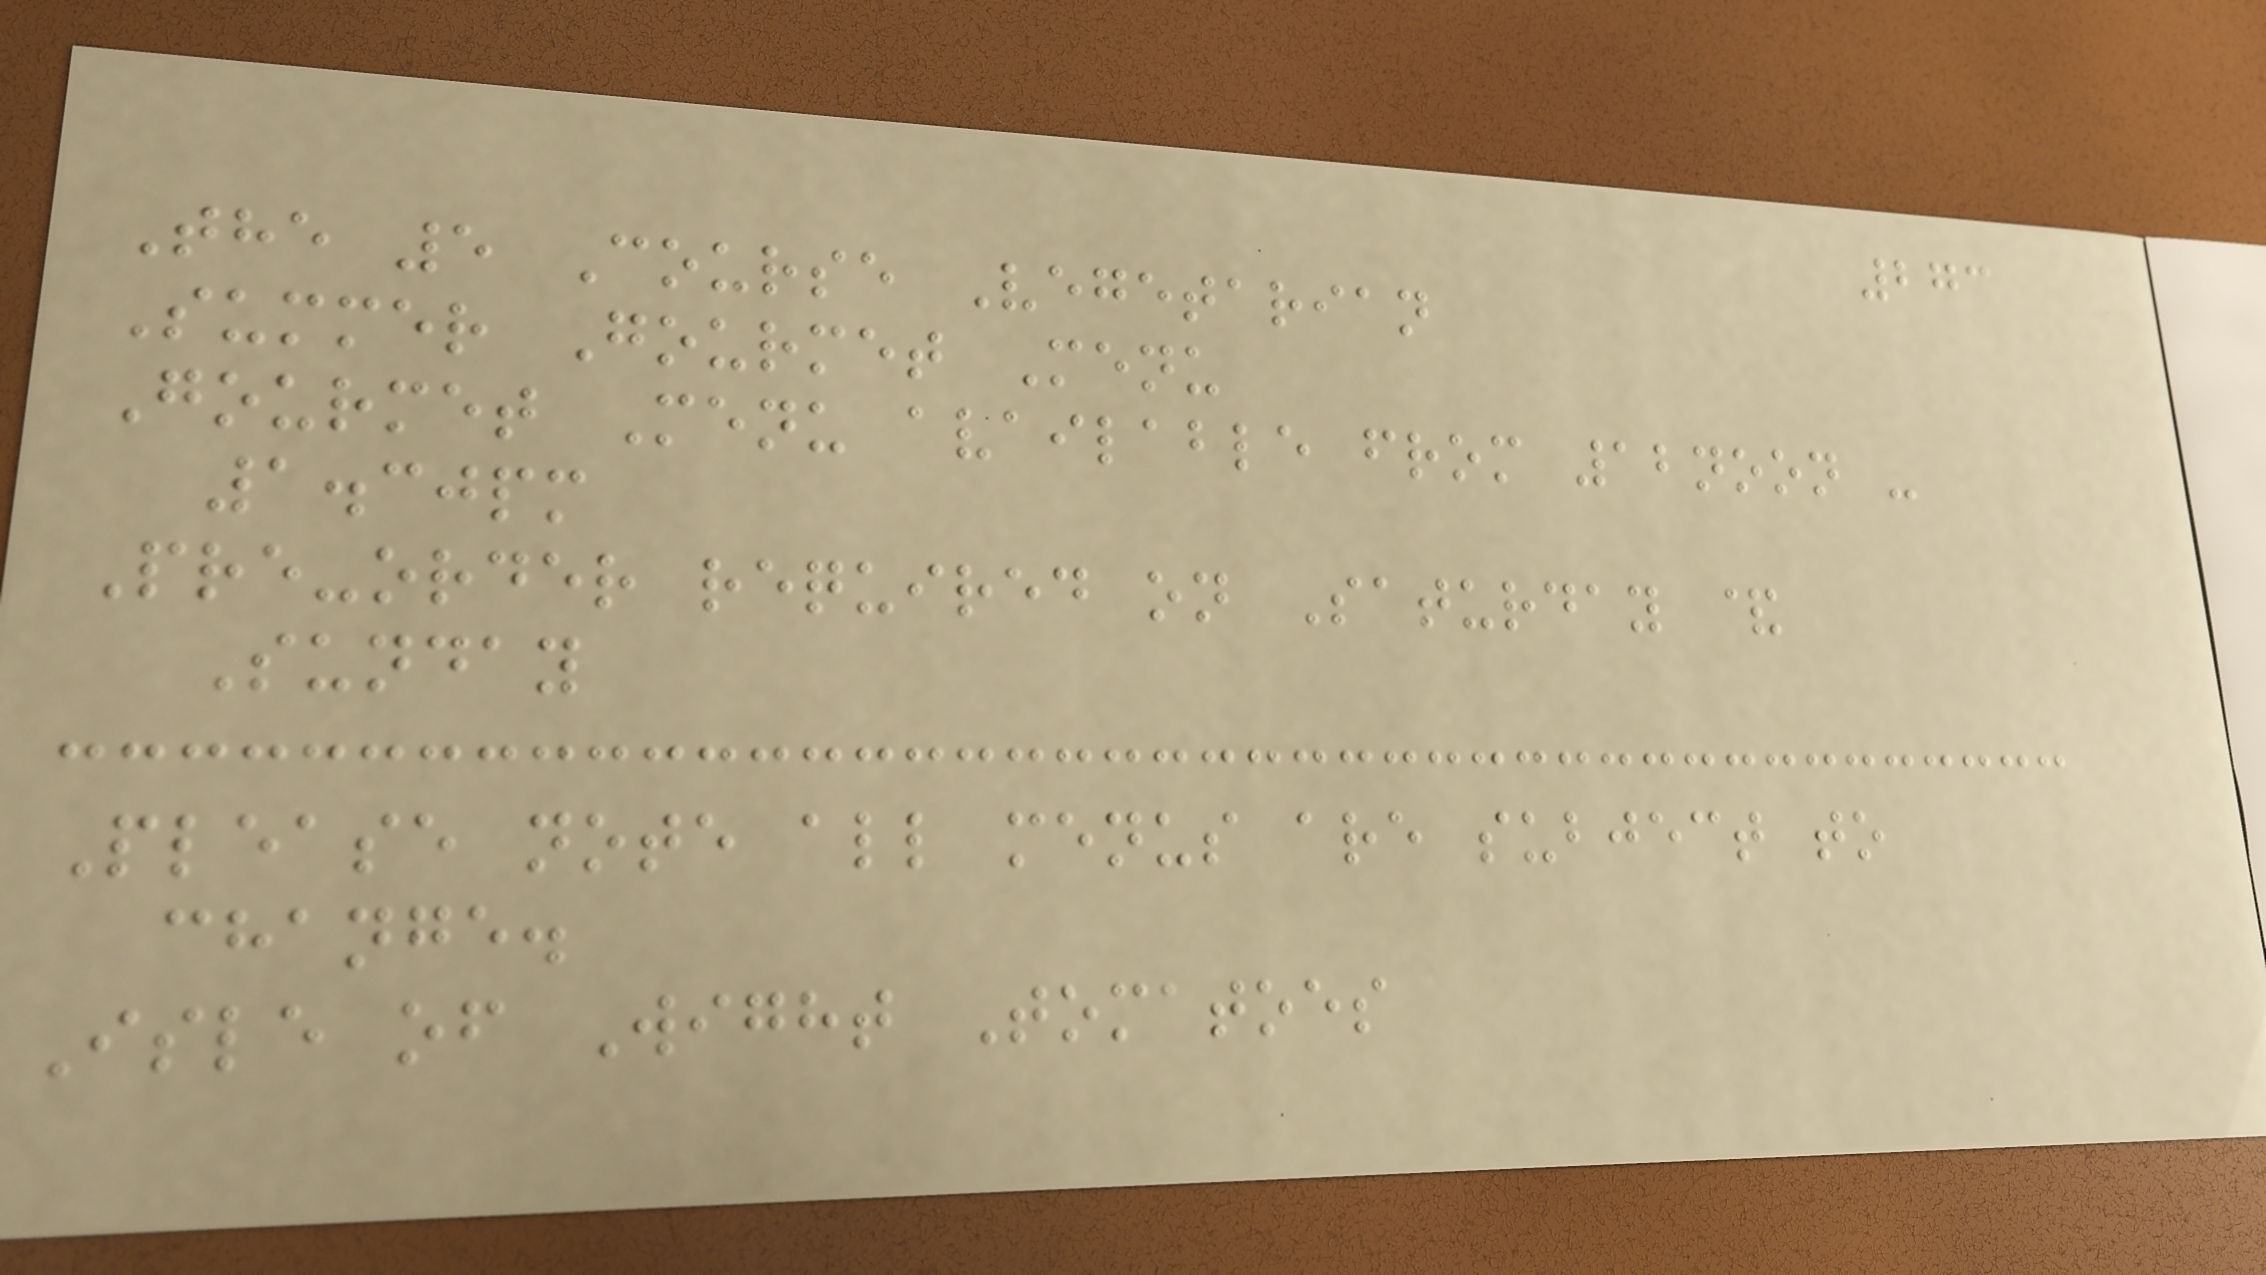273
The 5 Course Vegetarian
Summer Gourmet Menu
Gourmet Menu available from 12noon -
1.30pm
Pre-order required on Saturday &
Sunday
Please note all menus are subject to
change.
Isle of Wight Tomatoes
